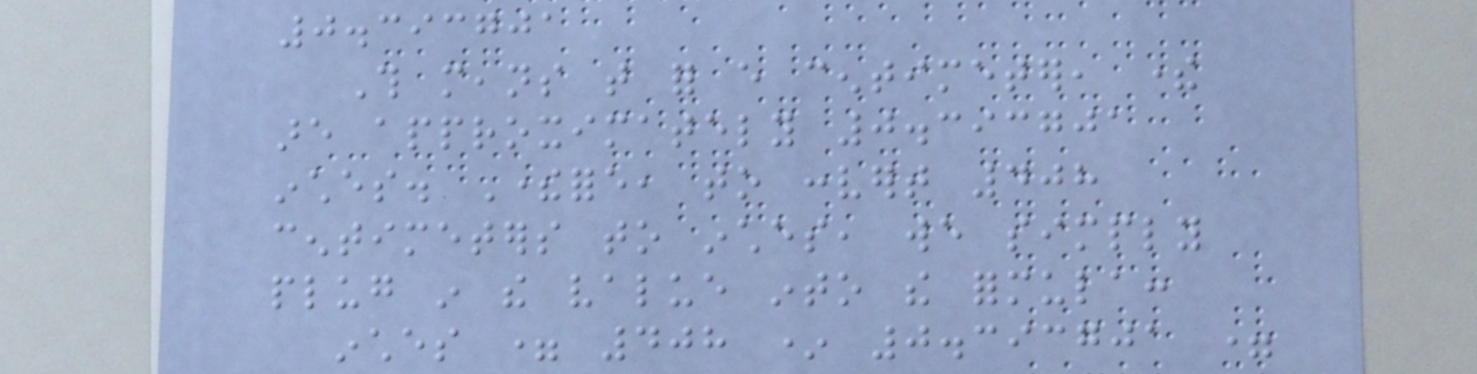0.393701
This means that for every centimeter, there
are approximately 0.393701
inches. Therefore, to convert 408
centimeters to inches, we simply
plug in the value into the formula:
inches = 408 * 0.393701 =
